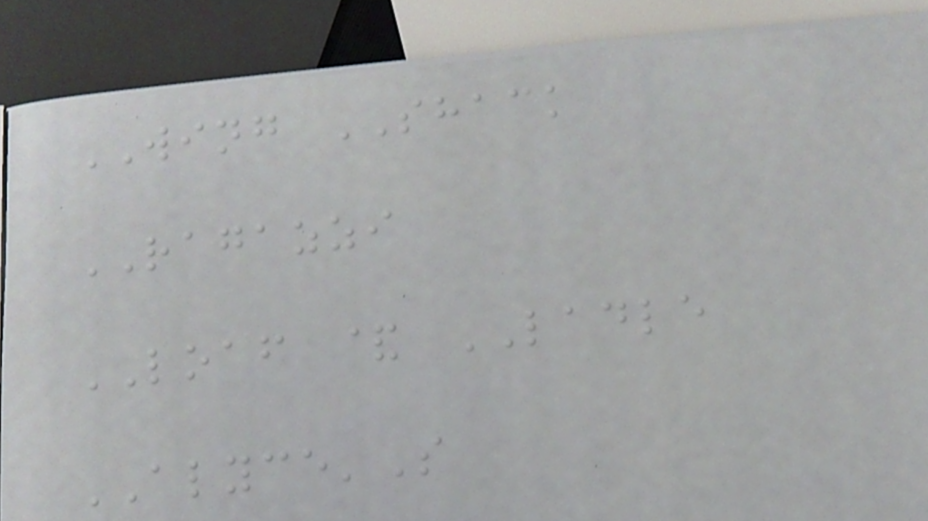WING SHACK
RAGAZZI
LOAF & LADLE
ALYCE'S
